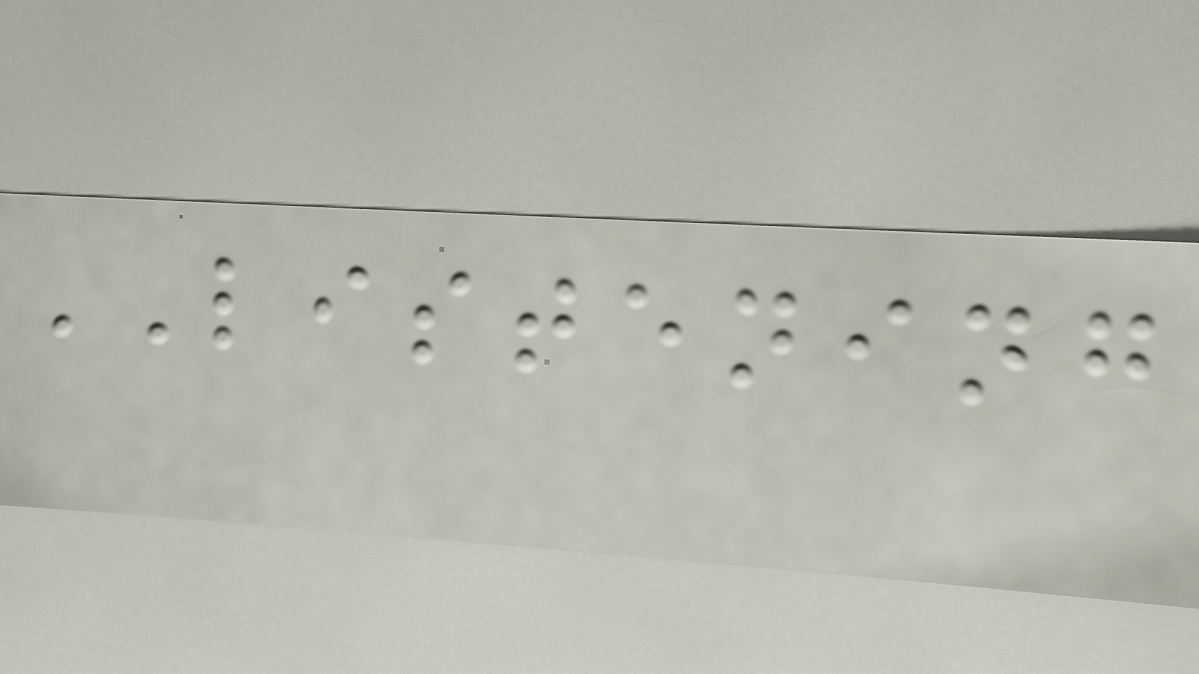LISTENING
